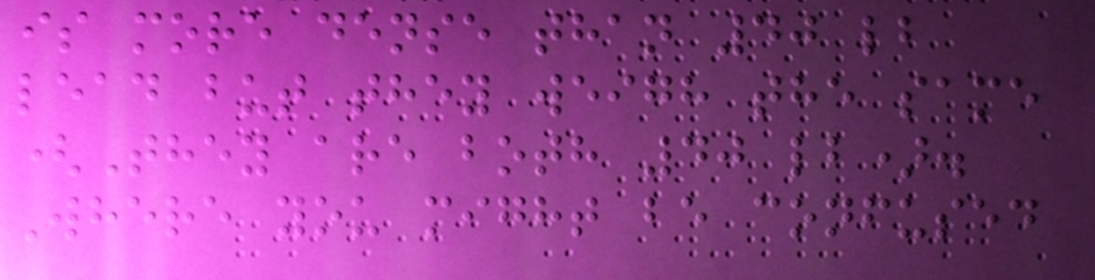is more dense than 40 lb
lead but they weigh the same
(They are both 40 lb).
Where you might be confused
